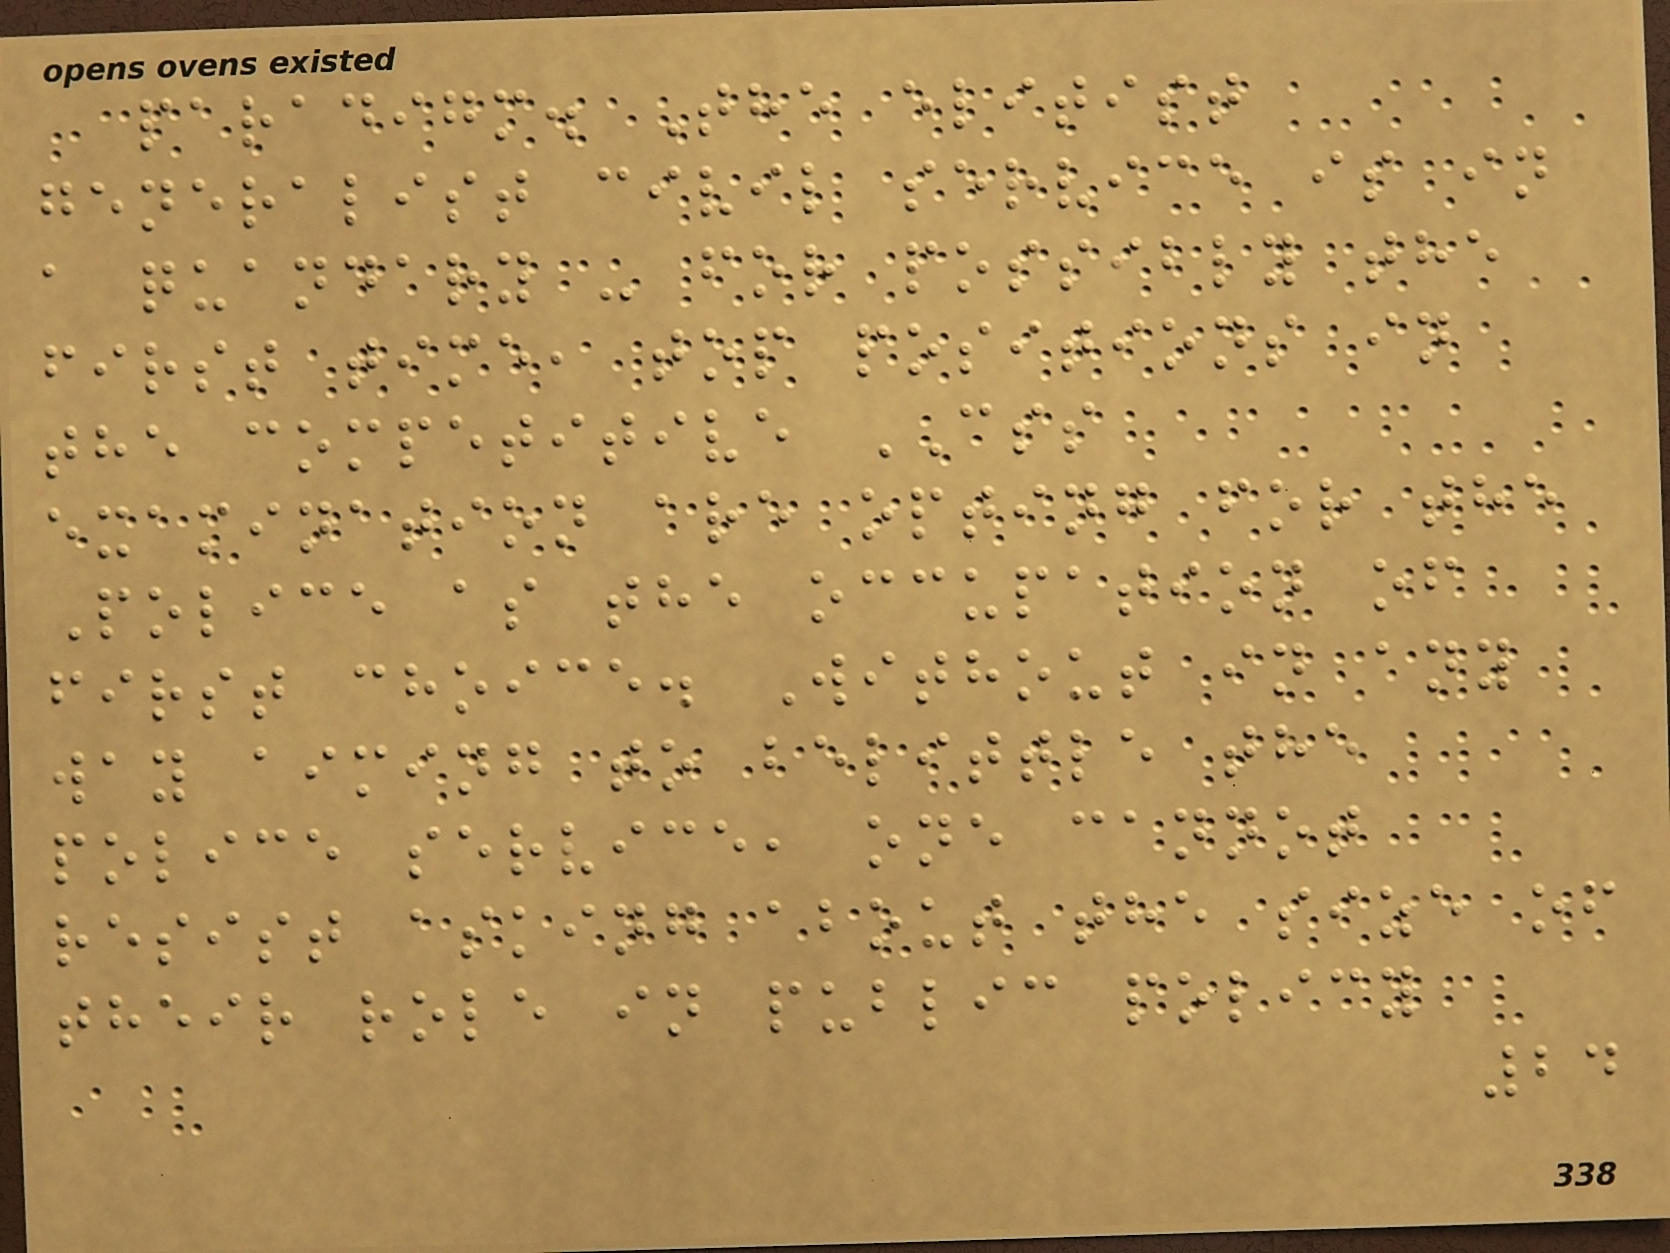paradigm. The elitist
generalist civil service is in
a quandary - for possibly the
first time, top positions in
the competitive CSS
examination are opting for the
Police as the occupation of
first choice. Without in any
way aiming to belittle the
police service, one cannot
resist asking about the size of
their role in public policy
24
